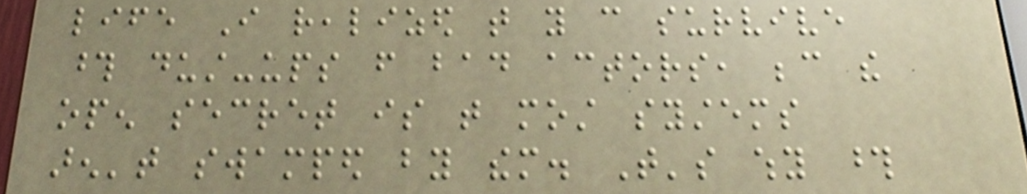life I realized that you can survive
those dust-ups from bad actors, because the
open secret is that most systems
aren't swamped by them. That's why those
